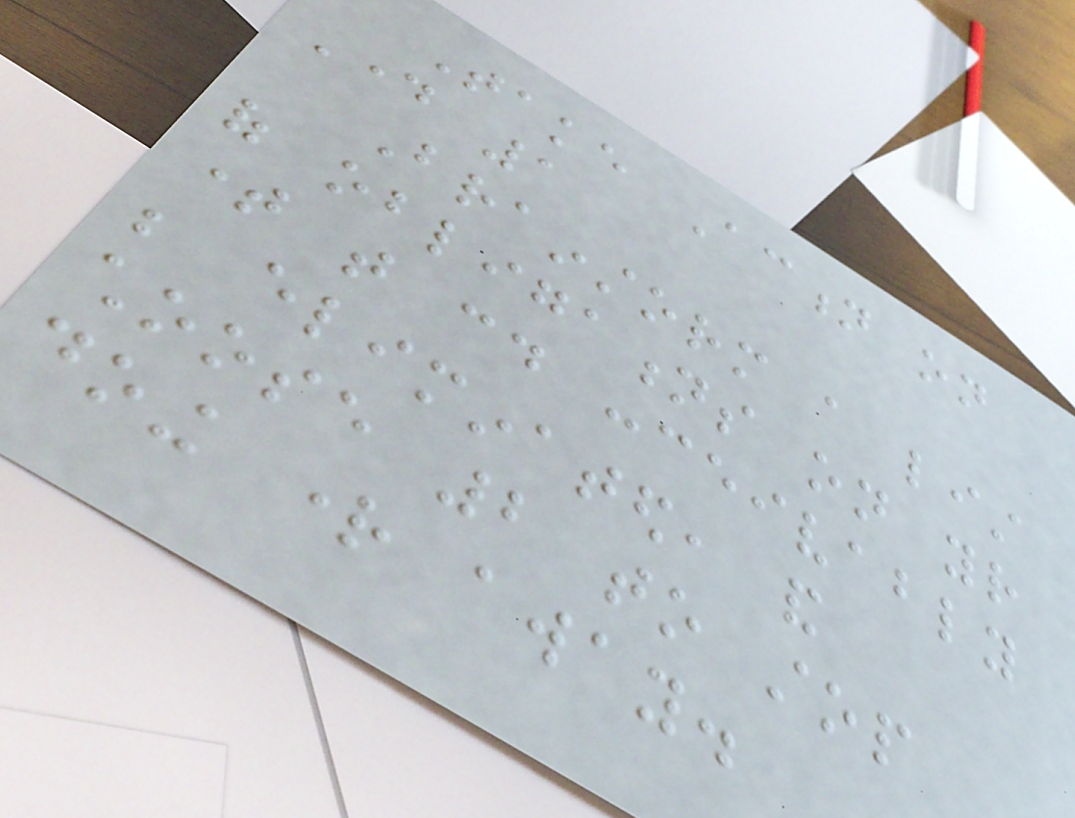Take Action on
Day 1
Brainstorm a list
of obligations on your
time that could conceivably
be eliminated, and
choose 2 to stop
doing right away.
